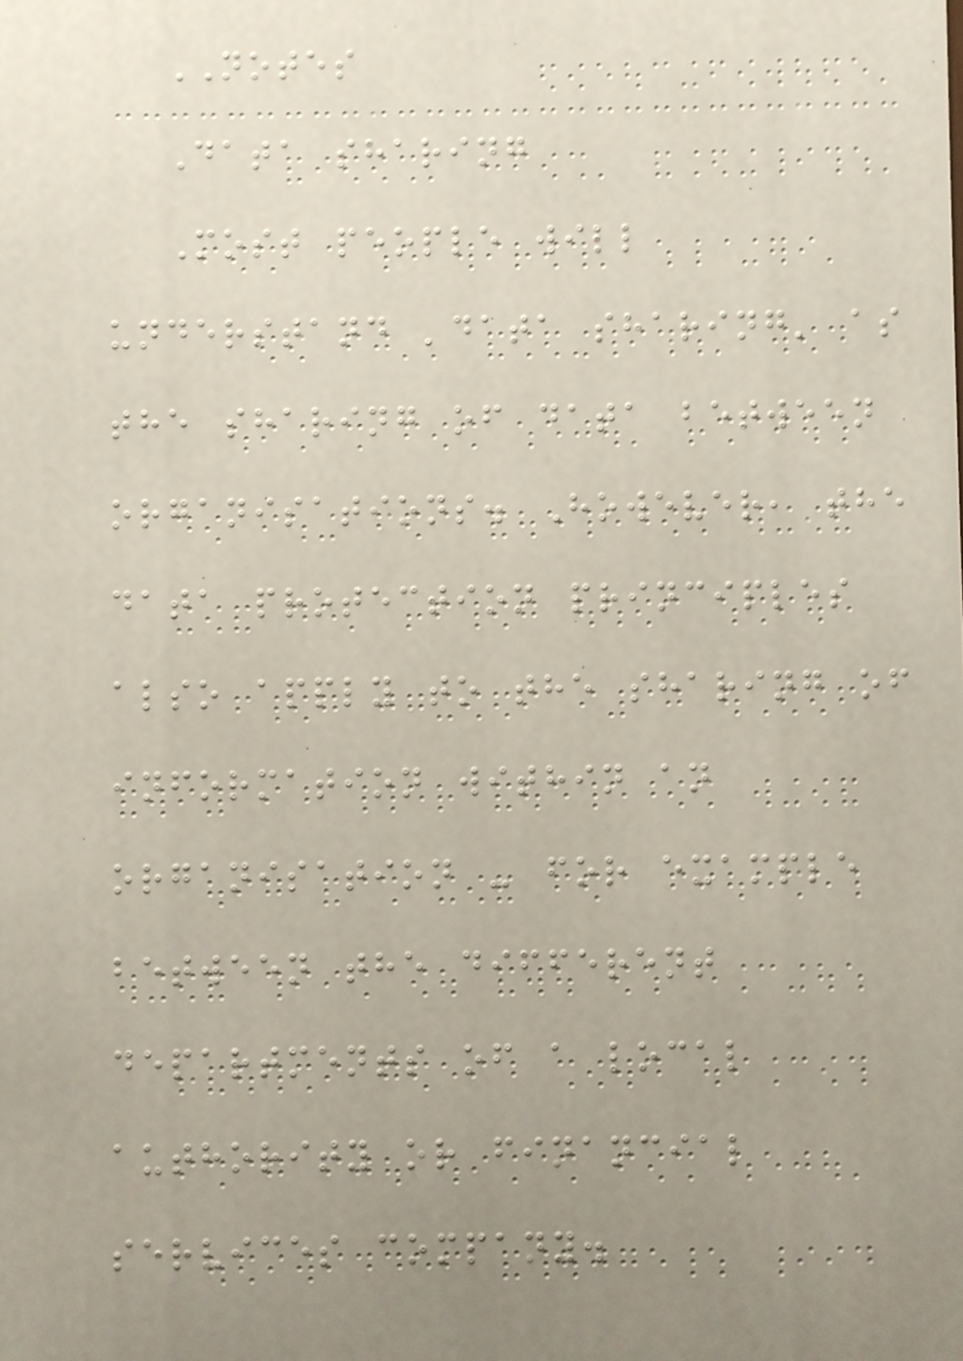NOTES
Data sharing
Most people will
understand 'data sharing' as
the sharing of data between
organisations. However, the
data protection principles
also apply to the sharing of
information within an
organisation - for example
between the different
departments of a local
authority or financial
services company.
